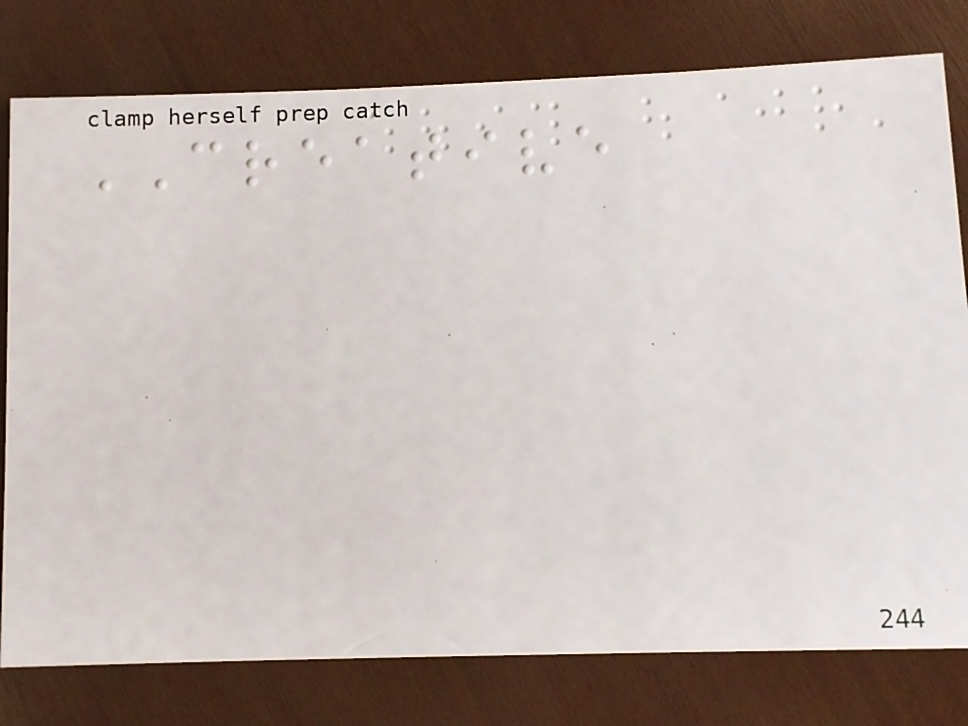CREATIVE
